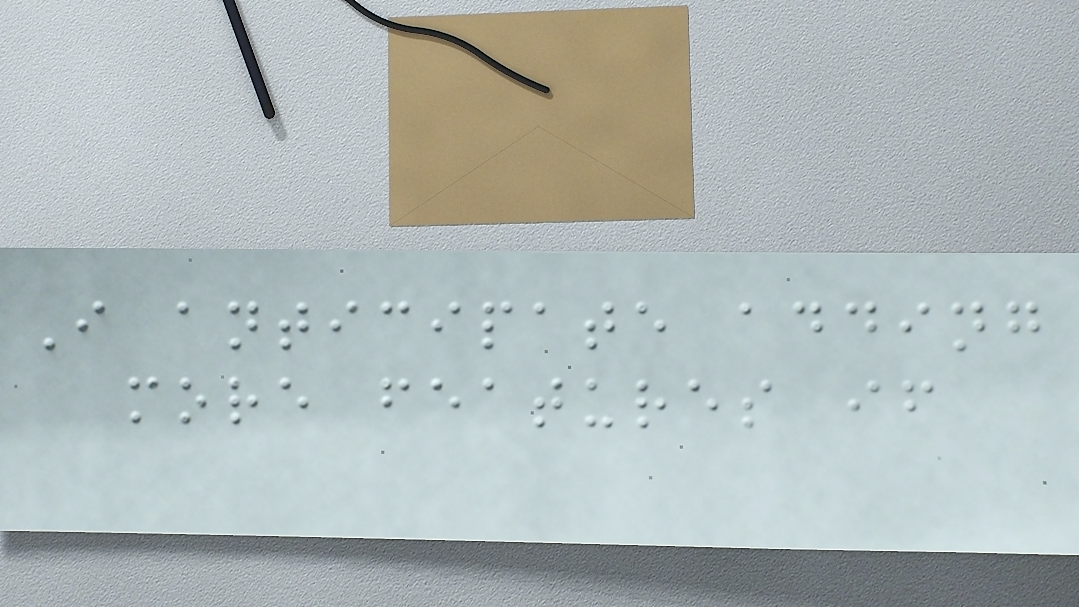I anticipate adding
more features if
